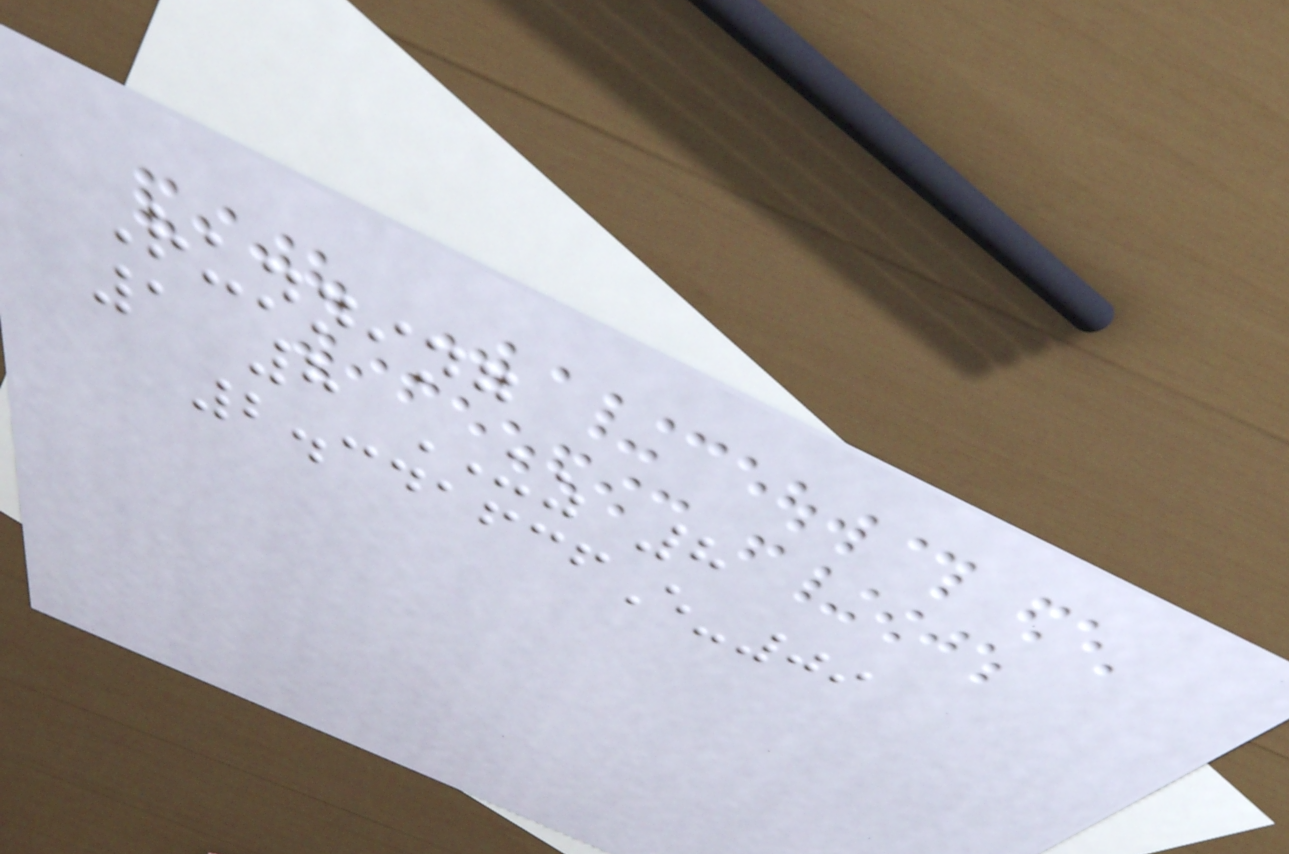Running
1 8 UZ 8
2.341636E-09
